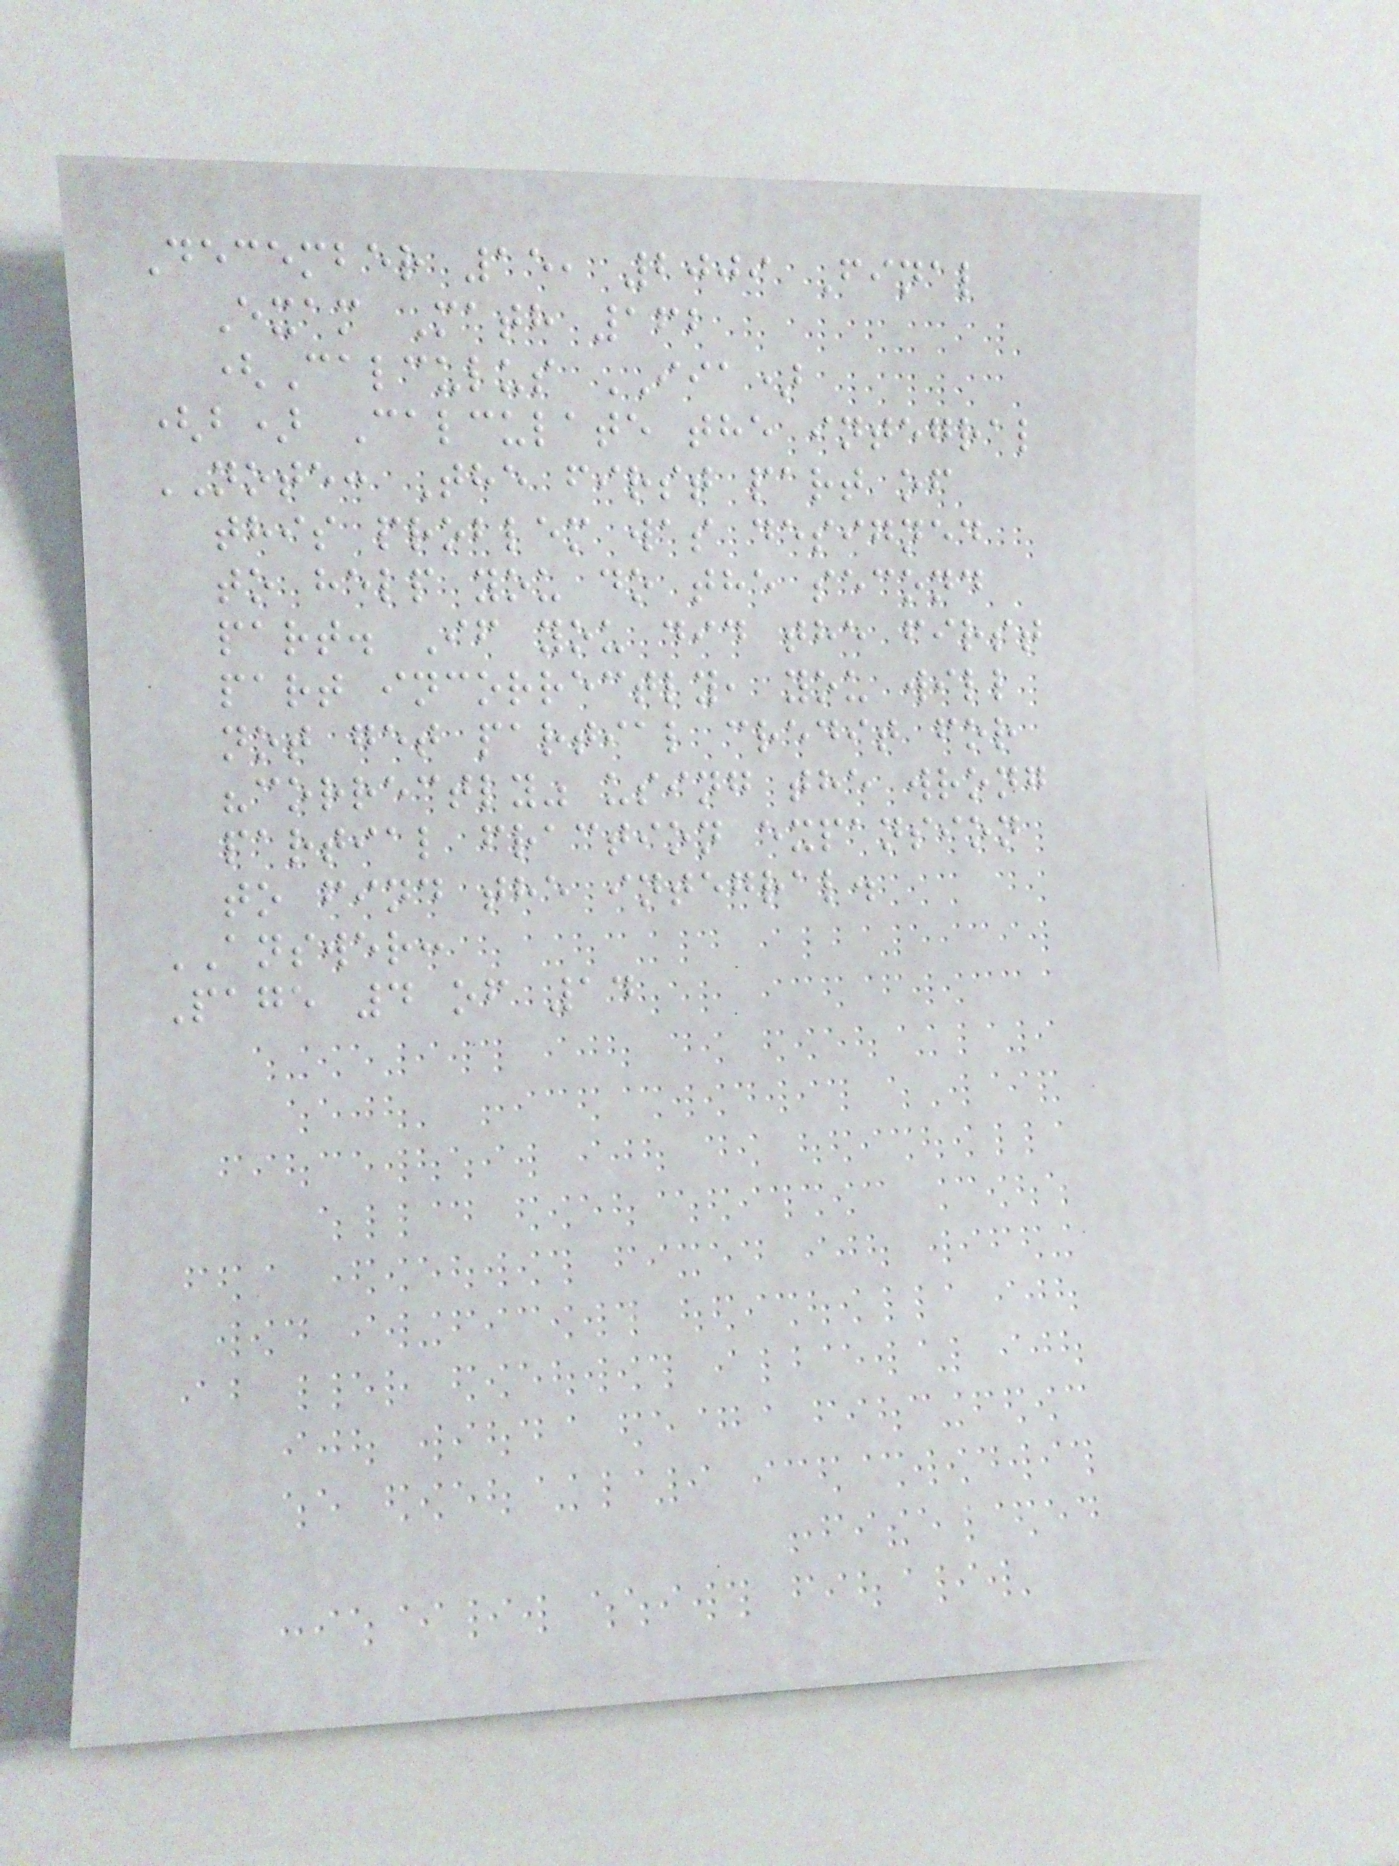December 15, 2009 Final
Exam Math 162
(Calculus IIA)
(b) Calculate the integral
NOTE: The first part of
this problem was designed
to help you do the second
part. If you did the first
part incorrectly, you will
not get partial credit for
"correctly" using the wrong
partial fraction expansion
to find the integral.
ANSWER:
Page 4 of 14
